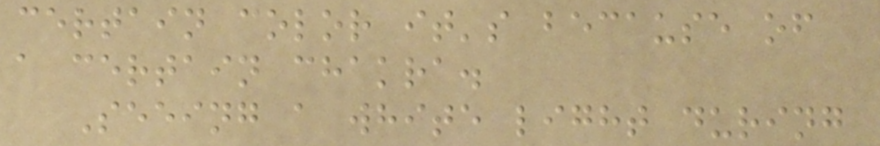certain color it's because of
a certain chakra.
Seeing a white light during
